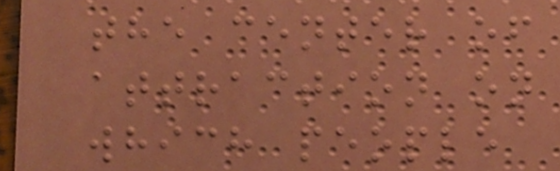the center of
attraction on
which people
